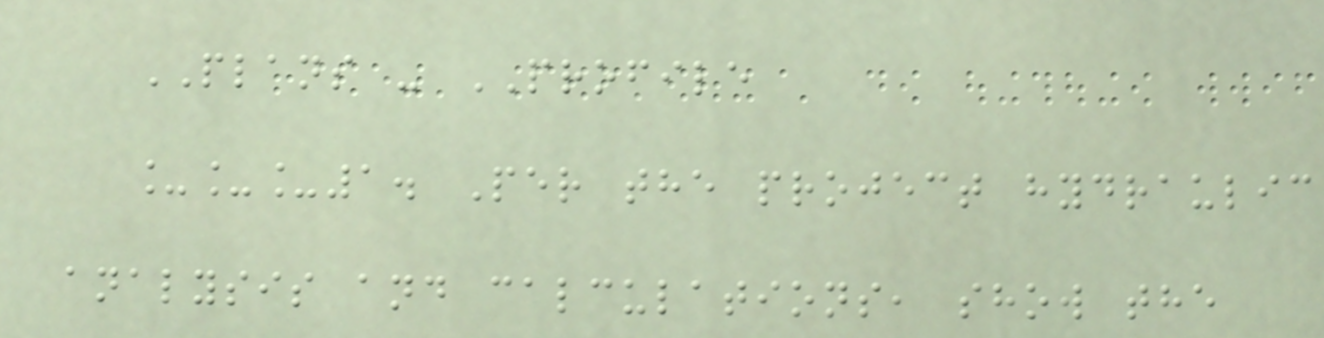PLANS - PROFILE
___1. Per the project hydraulic
analysis and calculations, show the
